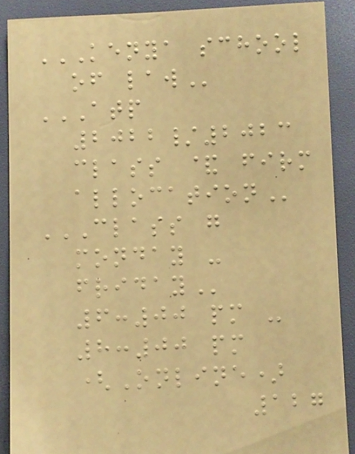KENYA SCHOOL
OF LAW
ATP
2022/2023
CLASS & FIRM
ALLOCATION
CLASS G
MONDAY -
FRIDAY
6:00 pm -
8:00 pm
(Online)
127
